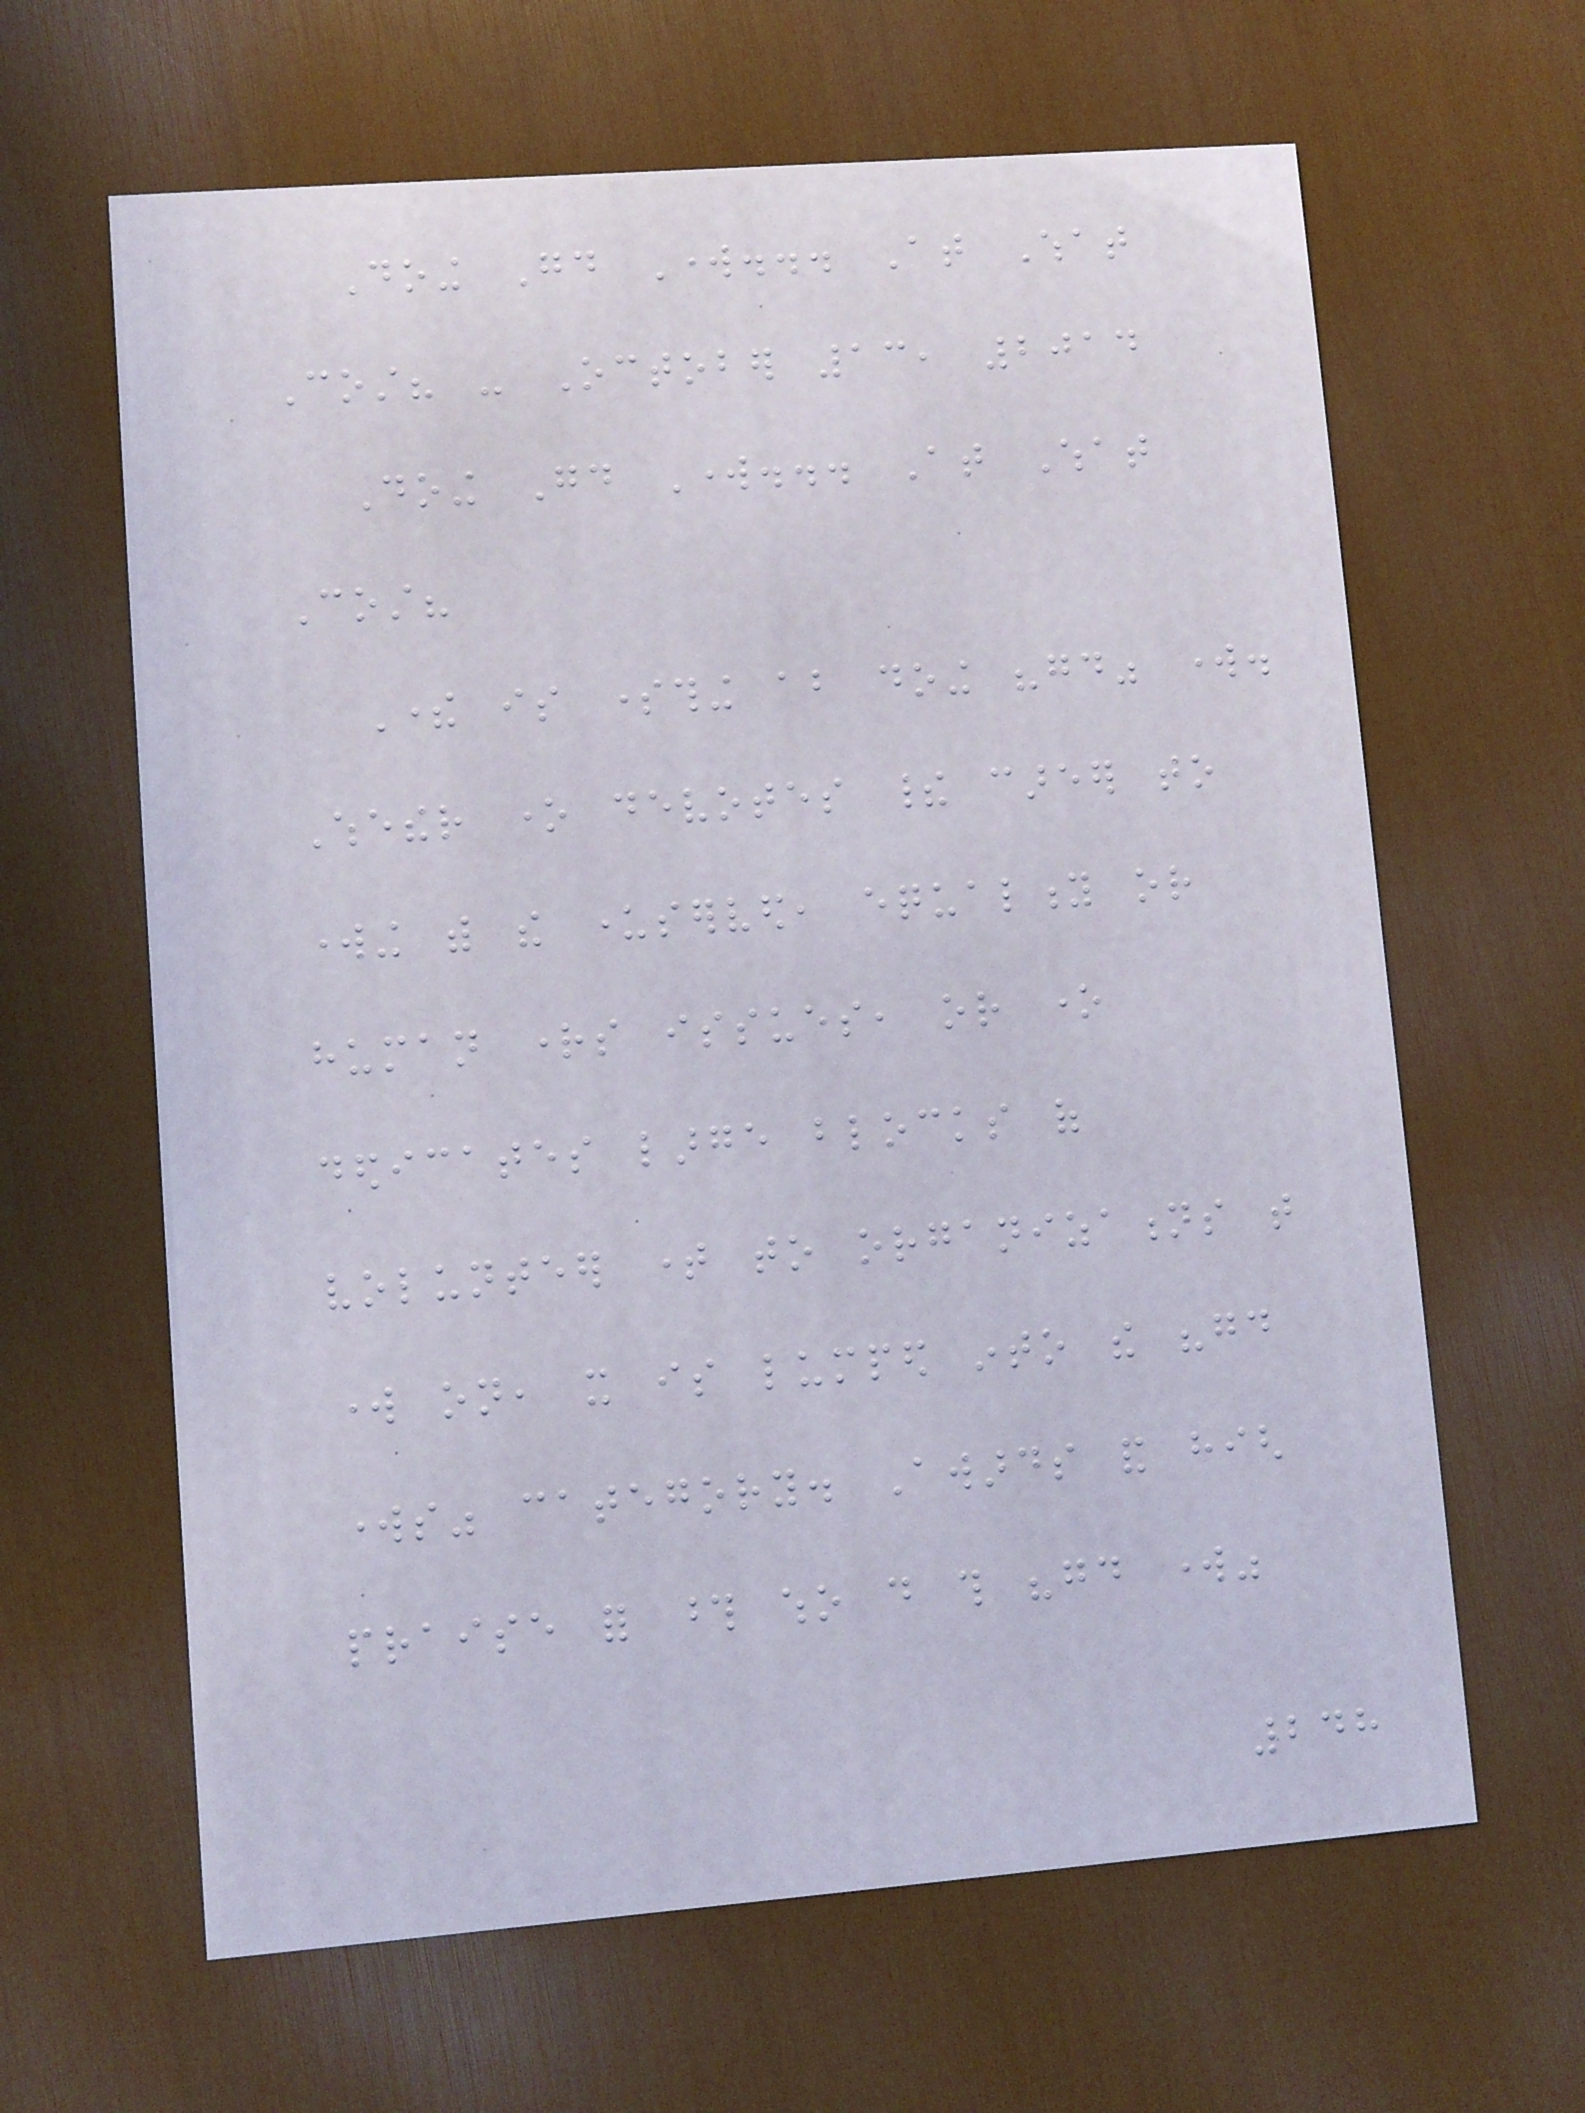Doing Good Work... At What
Cost? - October 13, 2014
Doing Good Work... At What
Cost?
There is something about doing "good" work.
Whether one devotes their career to
working with the underserved, equality or
human rights issues, or one
dedicates large blocks of
volunteer time to organizations that
work on, it is lumped into the "good
works" category. Awards and high
praise for those who do this "good work"
248
